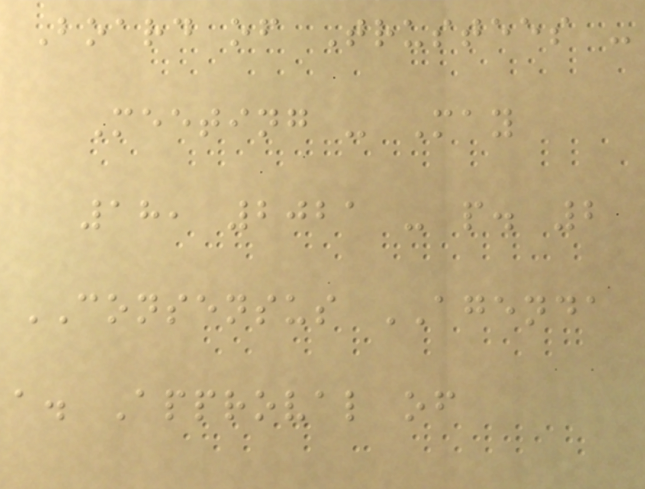Board of Trustees -
Meeting - May
18, 2021 - p. 2
CONSENSUS AGENDA
a. Approval of
